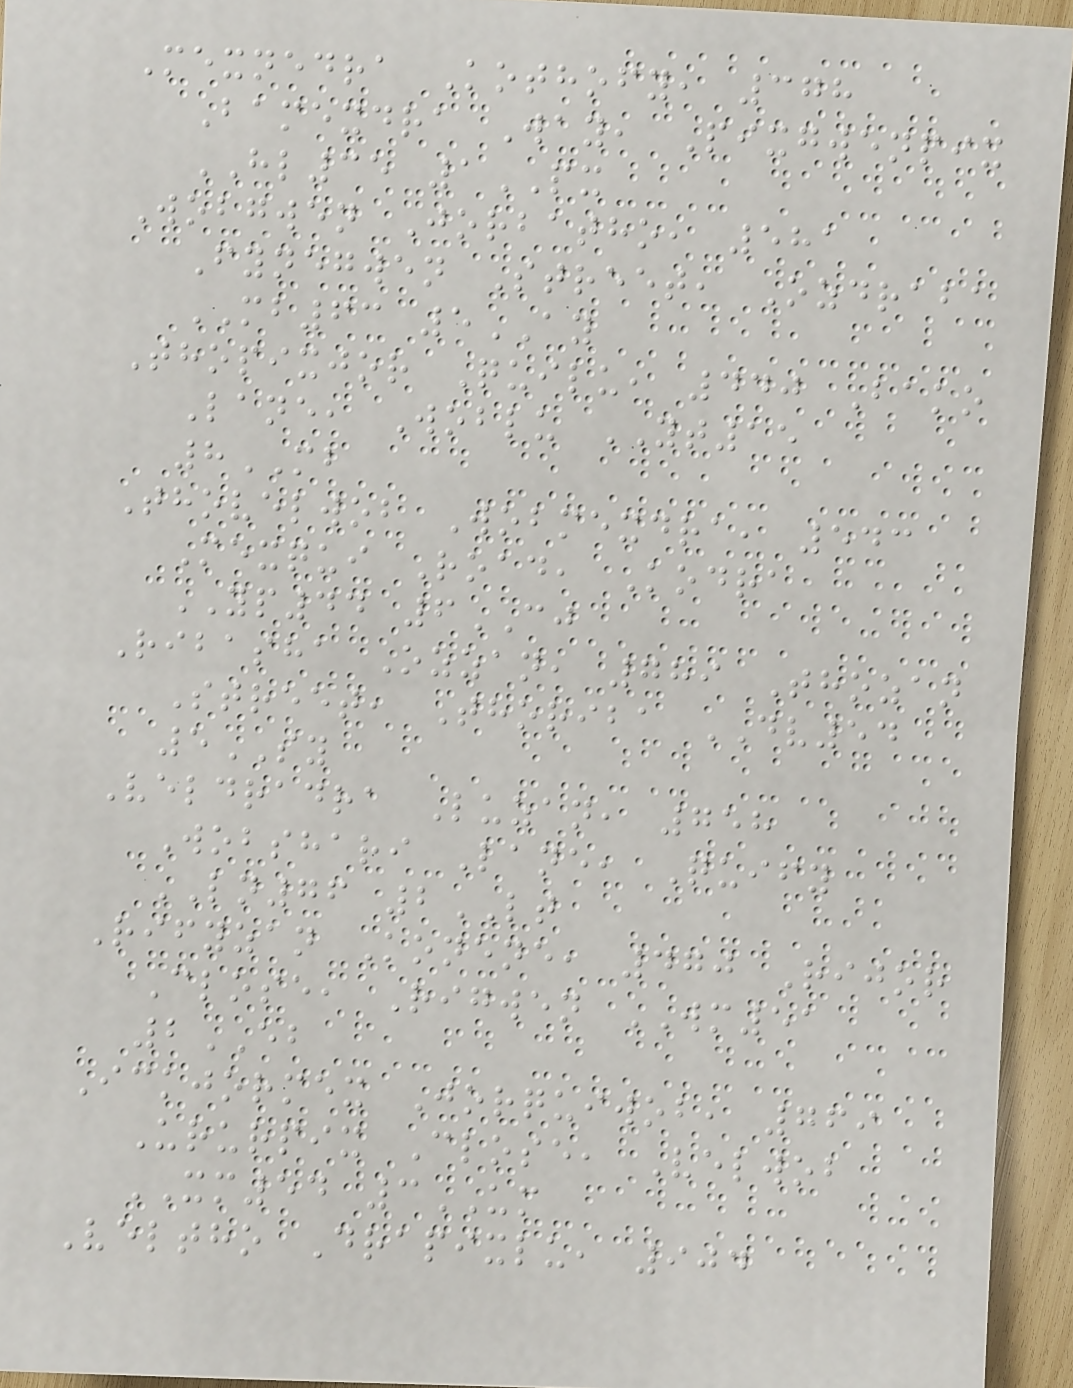Mexnedra Kothofy, 378
Bamexdra Way, Pixgwenpix
HL35 1PX
Wobgwen Jorbatho, 581
Fynegwen Street, Ozdraba
MB63 5AY
Thopixjor Quilu, 440 Bako
Lane, Woblu YT15
8MB
Thovelwob Wobmexdra, 543
Mexqui Road, Kodra
YP44 6CJ
Ribasha Ozzan, 789 Thozan
Street, Thoriba DV54
5SY
Veldradra Luzan, 758
Wobshari Lane, Quify
LN76 2LT
Rifyzan Konene, 470 Rijor
Close, Rigwen WM51
2EB
Ickjormex Jorquiwob, 769
Ururpix Close, Velwob
XM54 3UM
Veltho Drapixlu, 904
